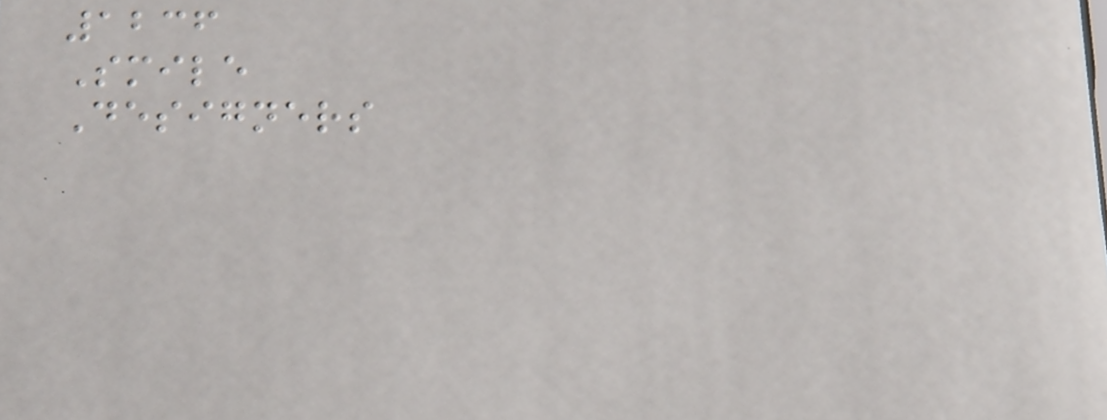1236
Smile
Designers
